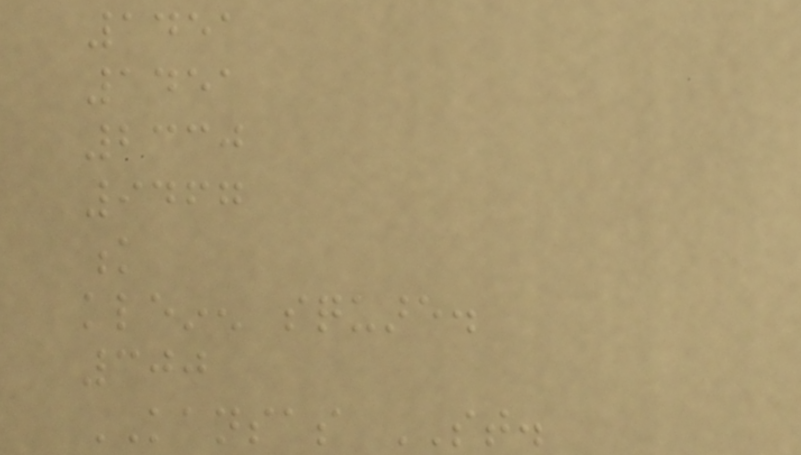1451
1451
2330
9467
k
kleinen square.
300
KANSAS ST.
